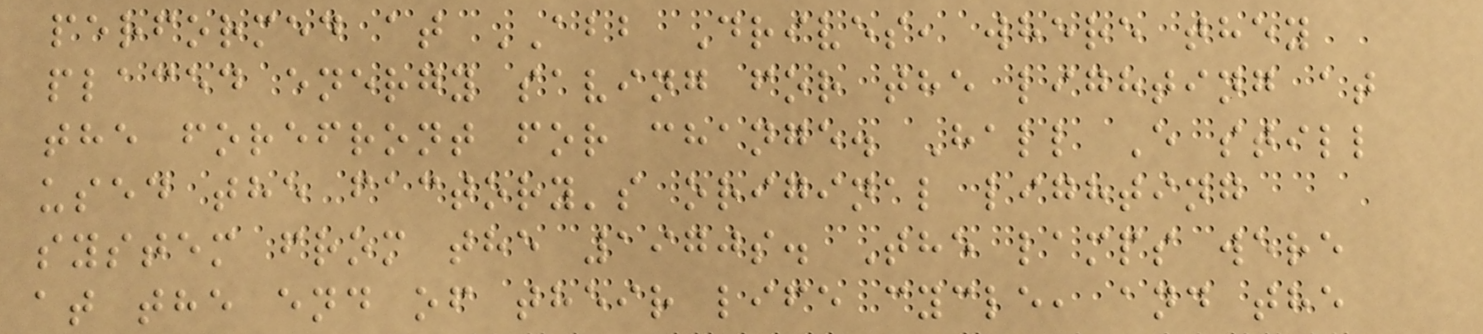performed at ABB Drives, where they
placed energy saving for the lighting at
the forefront for change. Hall E still
used the factory's original lighting
system from the 1970s. The lamps were
at the end of their life cycle, and the
